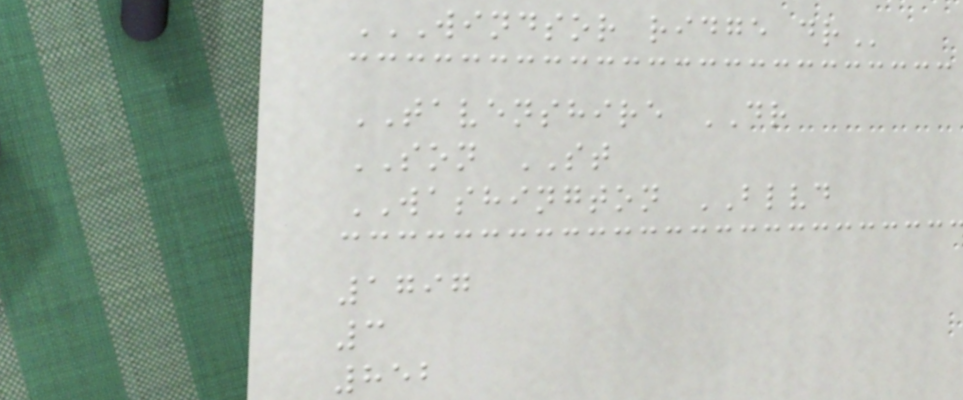WINDSOR RIDGE DR
TAVENSHIRE DR
SON ST
WASHINGTON BLVD
1797
3
852
